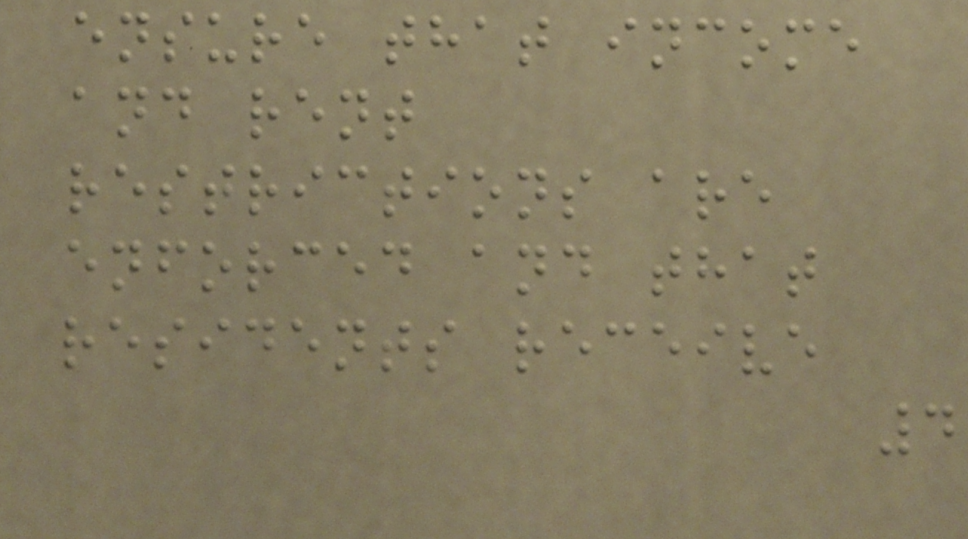ensure that income
and rent
restrictions are
enforced and that
residents receive
4
